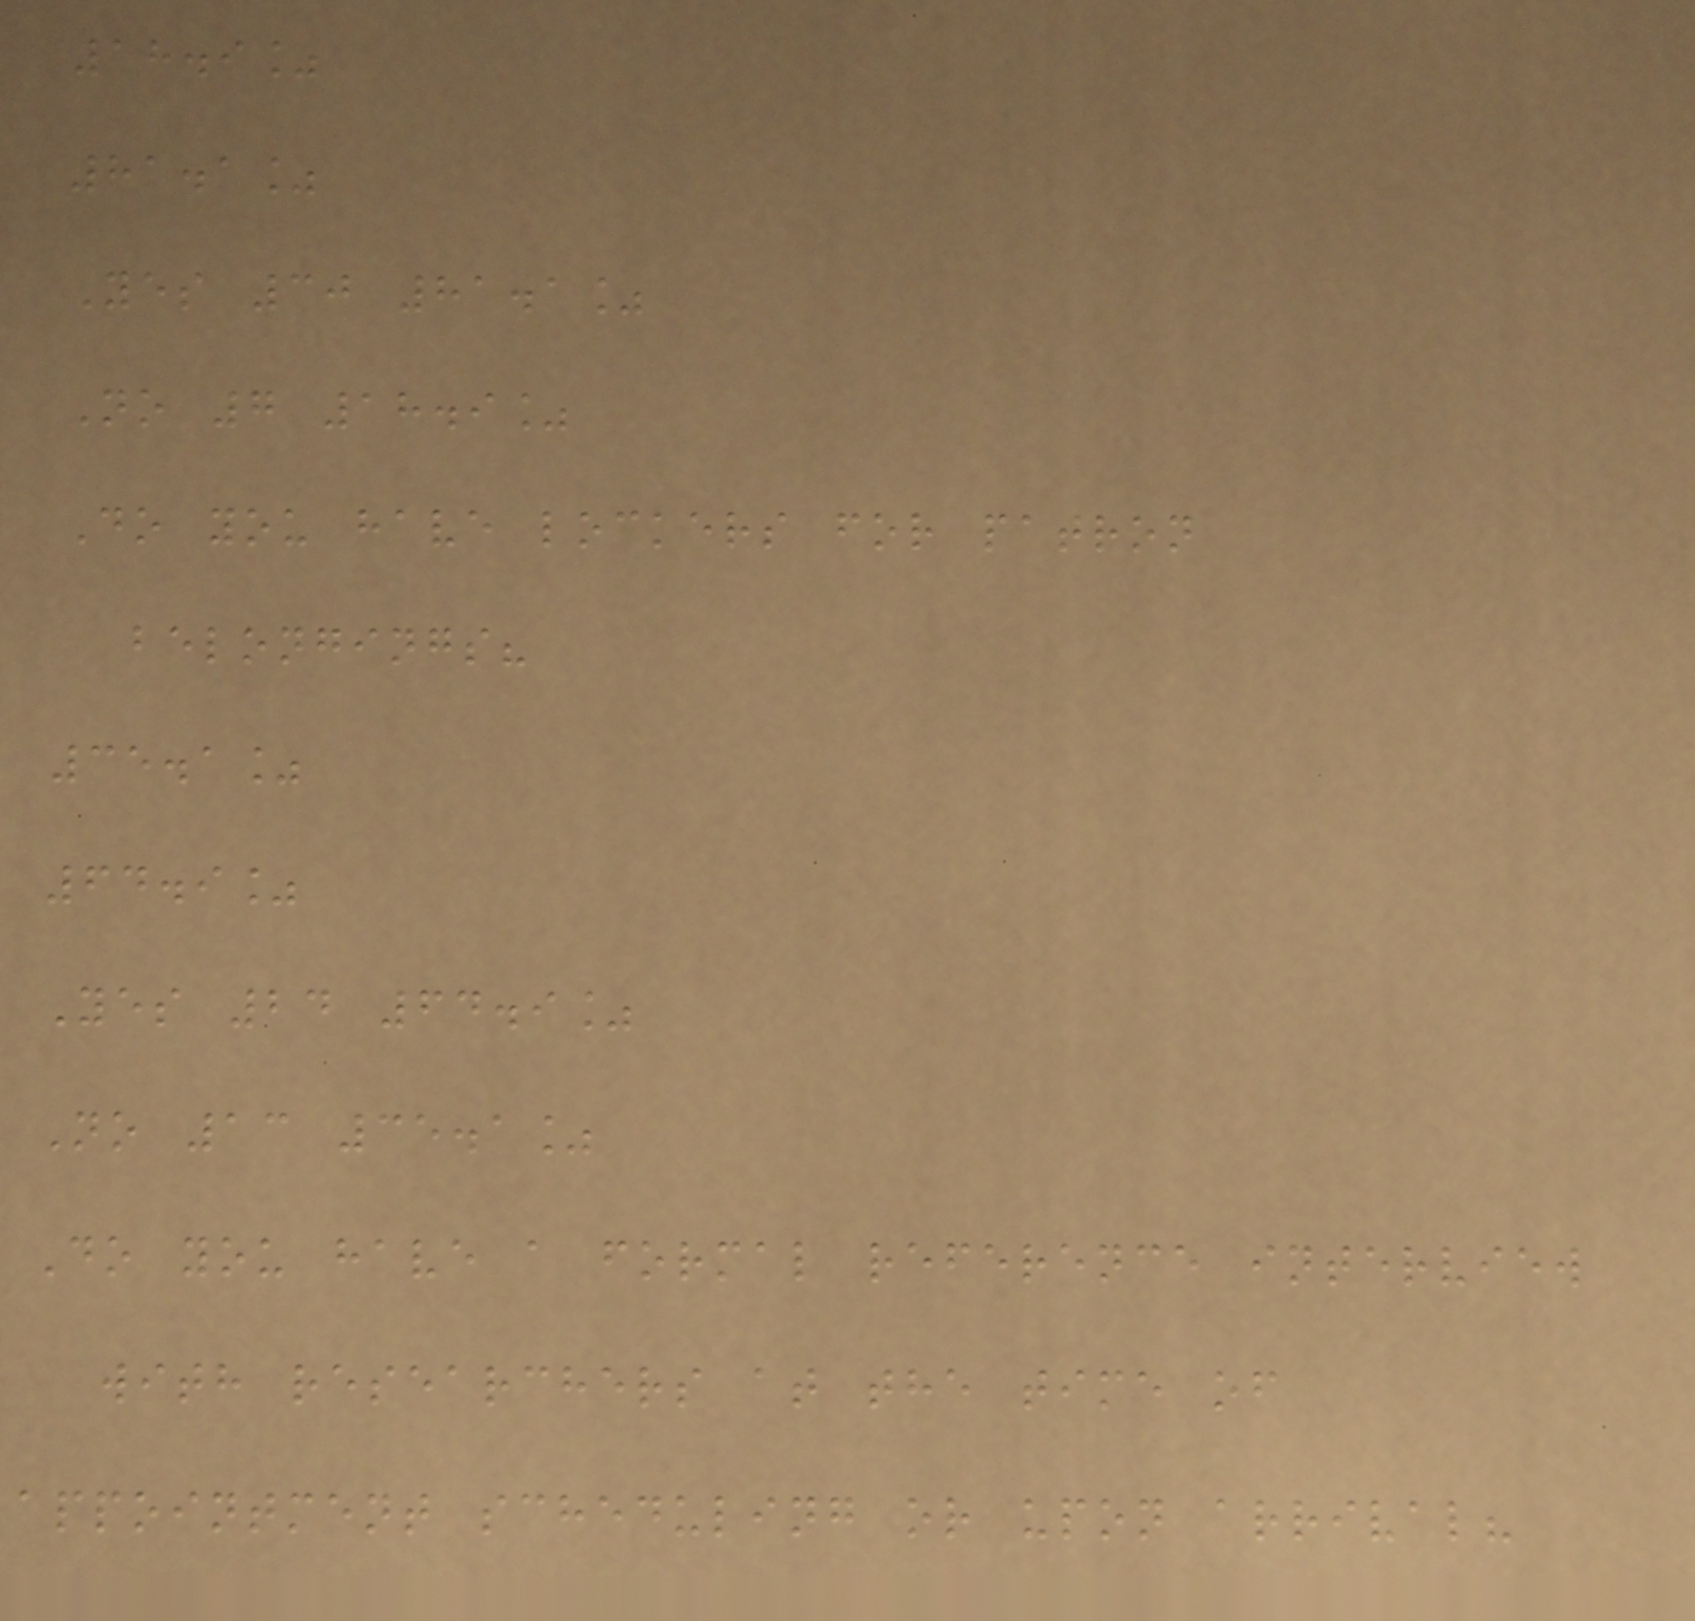18.9%
81.1%
Yes 30 81.1%
No 7 18.9%
Do you have lockers for patron
belongings?
35.1%
64.9%
Yes 24 64.9%
No 13 35.1%
Do you have a formal reference interview
with researchers at the time of
appointment scheduling or upon arrival?
